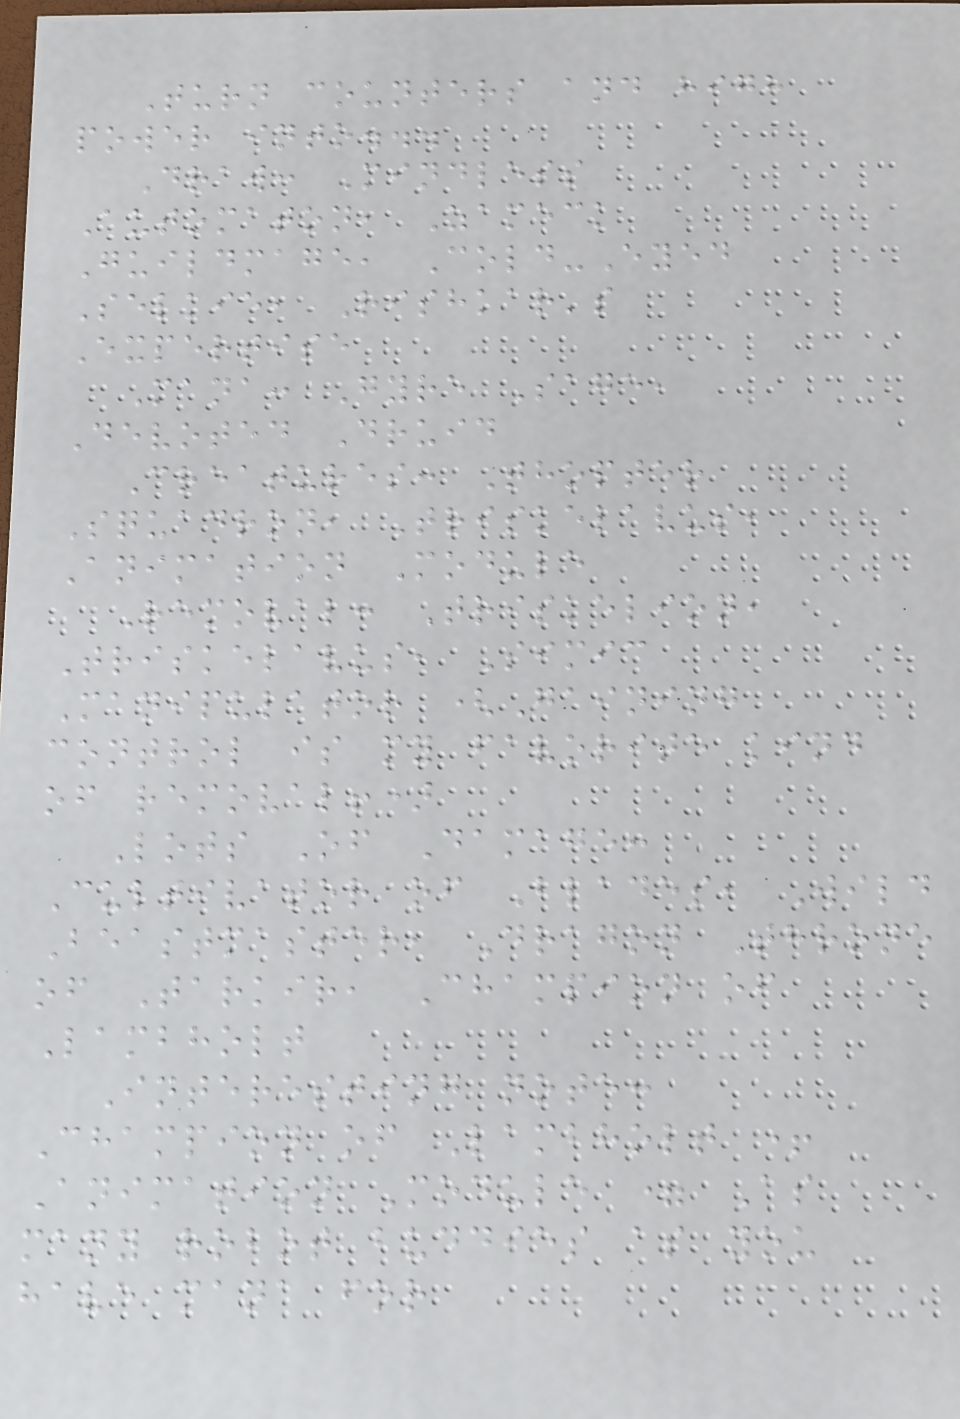Turn counters and high
power into...
Draw: Mindless
Automaton, Zameck
Guildmage, Cold-Eyed
Selkie, Rishkar's
Expertise
Mana: Gyre Sage,
Devoted Druid
Creatures: Thopter
Squadron, Triskelavus,
Animation Module
Removal: Triskelion,
Triskelavus, Simic
Manipulator (Gaining
control is my favorite kind
of removal!)
Lots Of Damage:
Cultivator of Blades, Wild
Beastmaster, Dragon Throne
of Tarkir, Champion of
Lambholt
Interesting note:
Champion of Lambholt +
Animation Module = As
many robot buddies as you
have mana for
